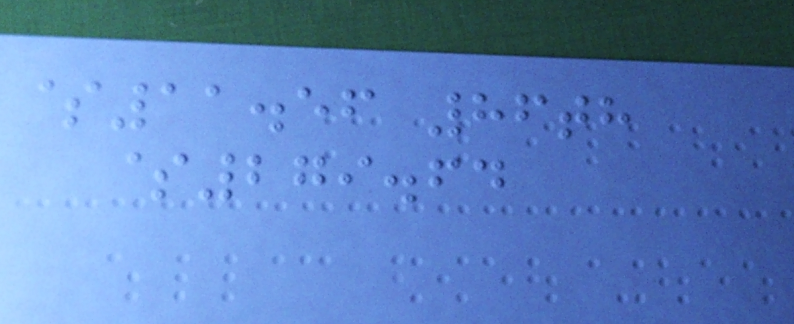$11.56 86th
$279.64
